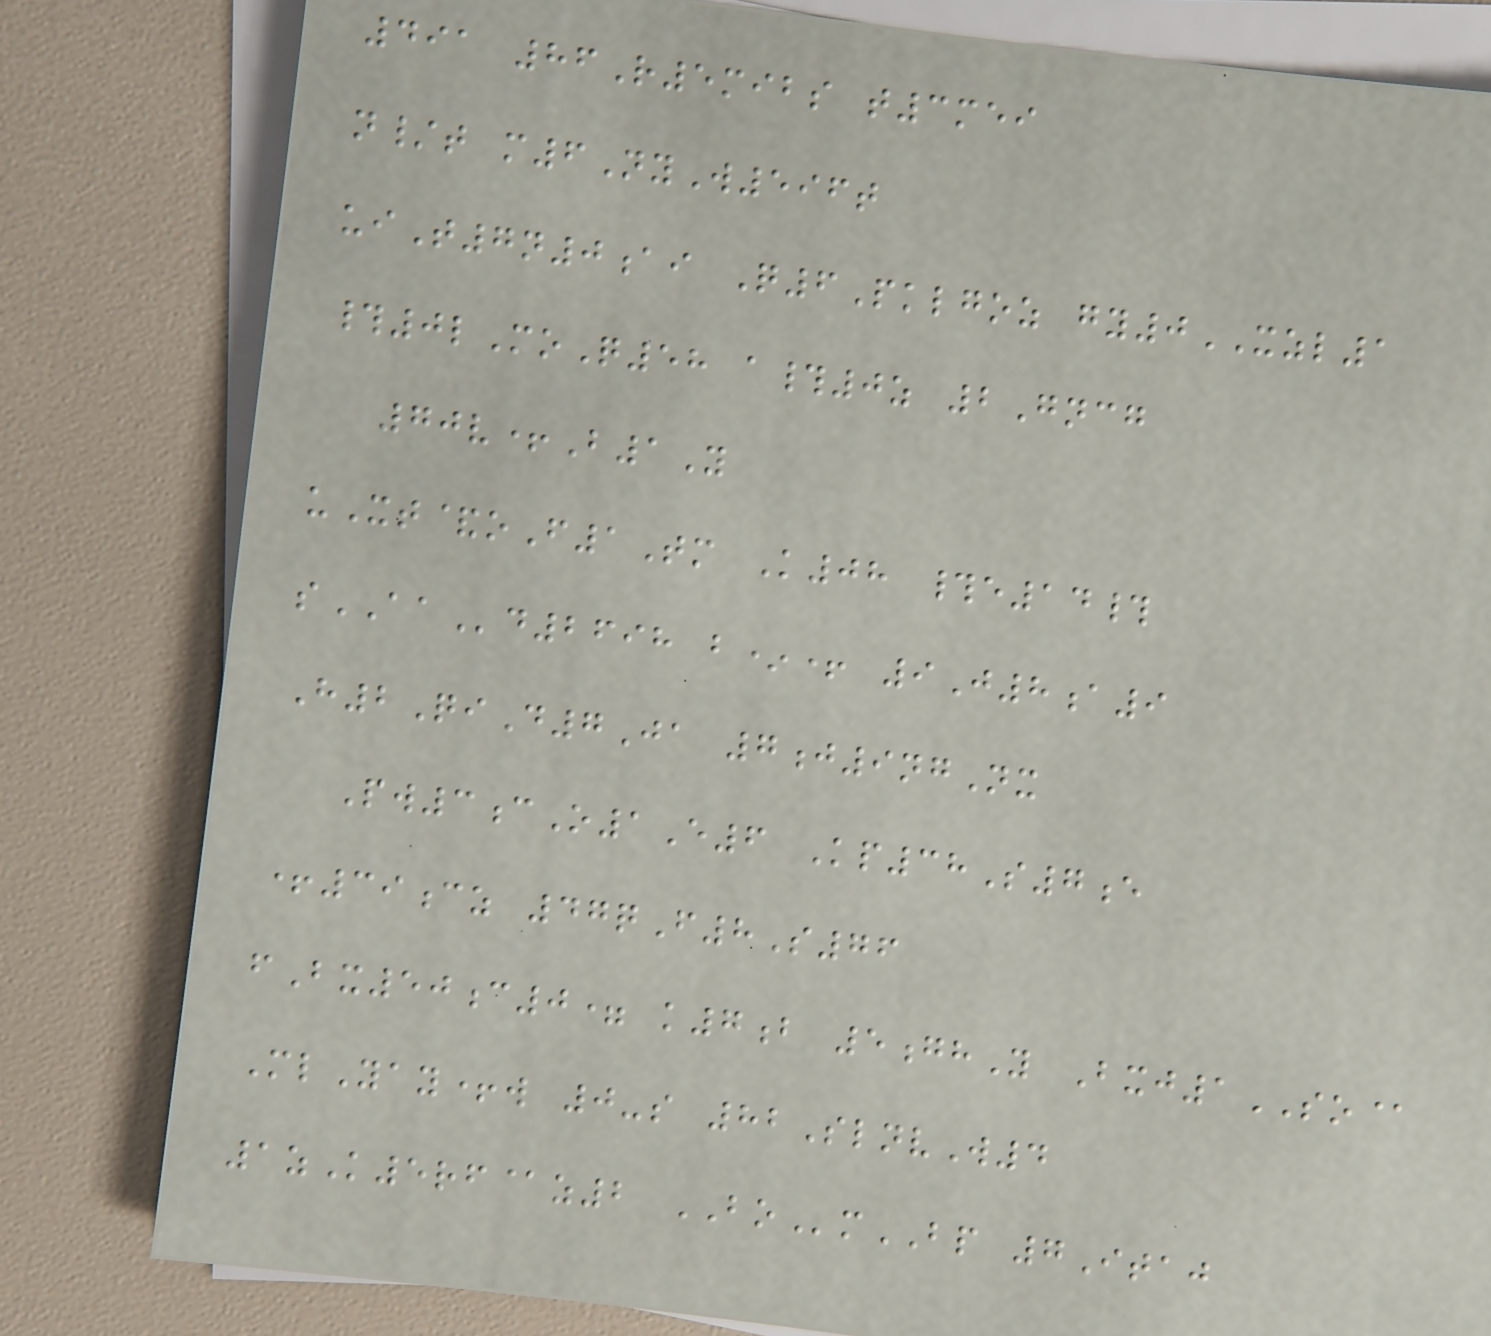491 86R5mibs t3mei
n/t m6NyW596t
uiT7n0ai Q6Pklgoz gy0XZL1
#0lMoQ58 a#0z 2Gncg
70v+B1Y
uXt&oF1Tm K08 #e14#
sAAd2698 b*+ 9J8a9
H2QiD7Ja 7j9ngNx
Pw3cO1E6 Kp38S7e
+39cz 47qF8S76
fBx50c0= k7b 5ghY Bxj1SO@
MlYay+w 0-s 82SlnvW4
1zK5rf@z2 BOmBP 7Itaj
